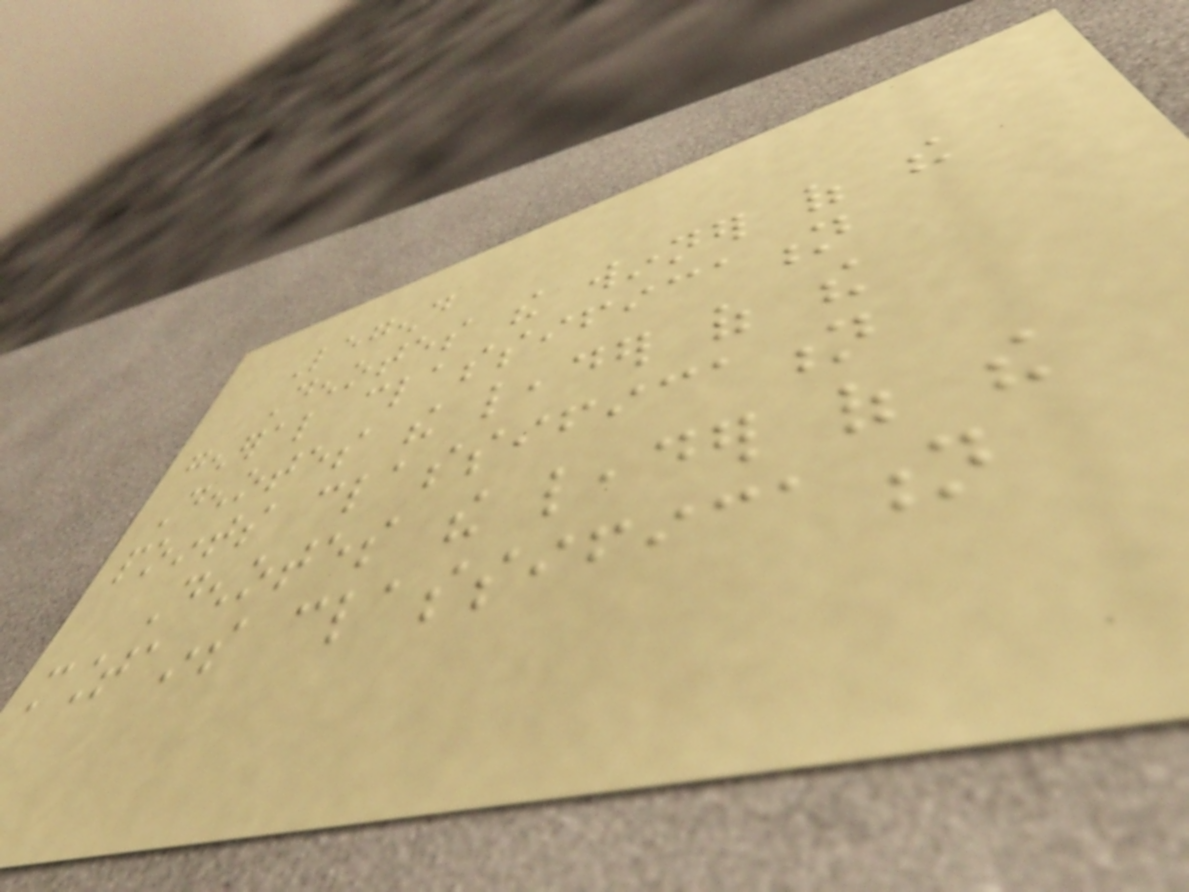Legend
Denotes the winner of the
general classification
Denotes the leader of the
points classification
Denotes the leader of the
mountains classification
